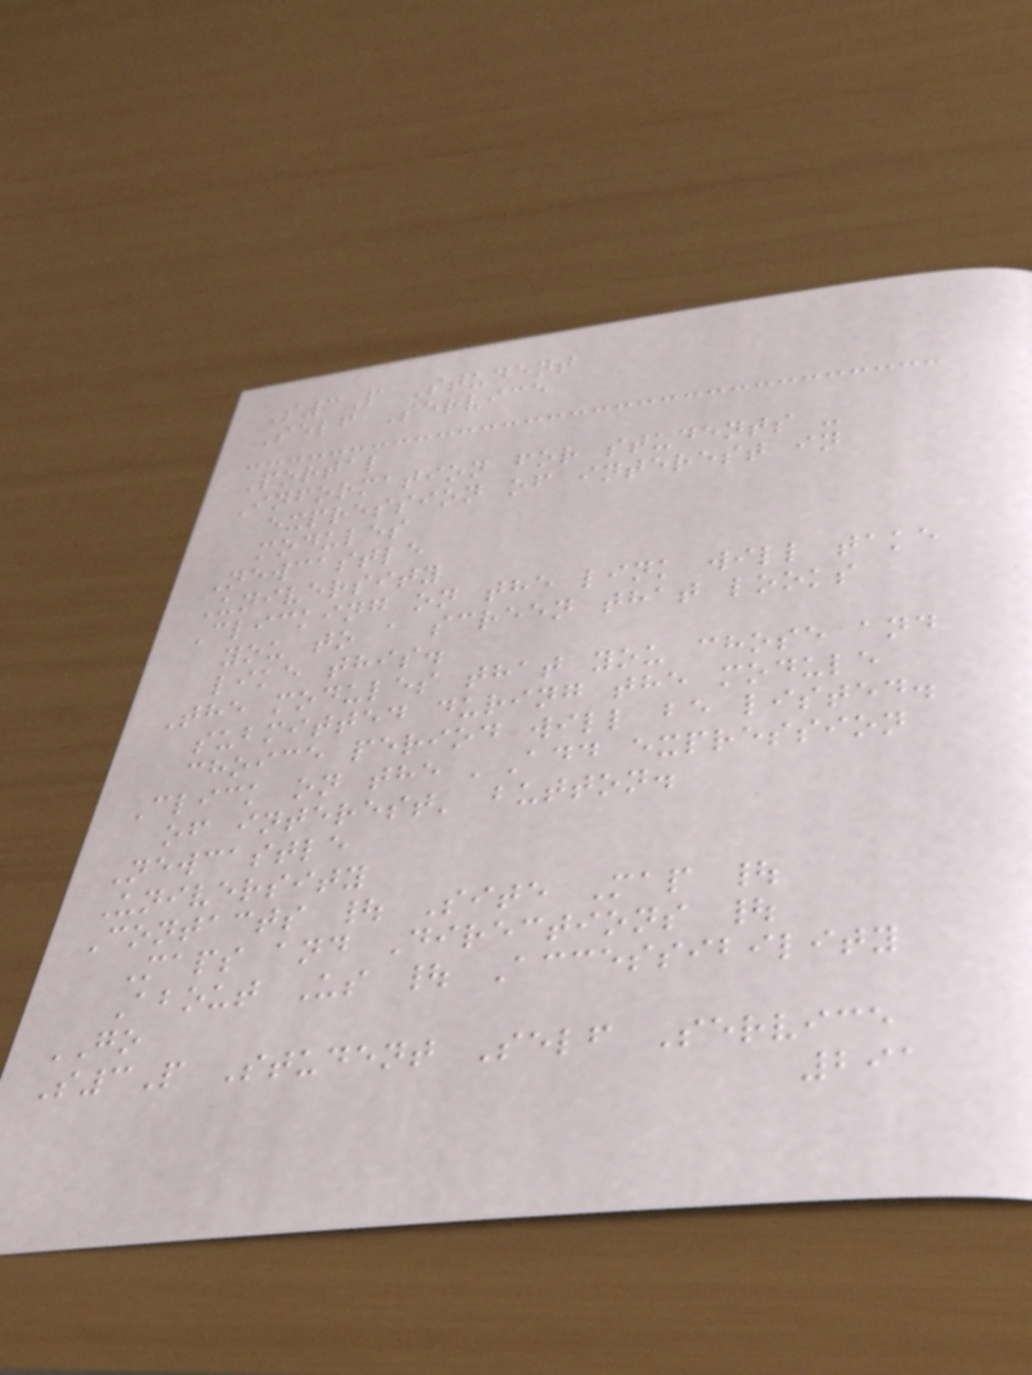S3P Student
Self Service
Portal
Information for students -
expression of interest in
modules
Newcastle
University
Clicking on the link will take
you to a screen that looks
like this.
The modules that you chose and
submitted during the module
choice period will be listed.
Click on the 'Add expression
of interest' button.
Newcastle
University
Contacts | Site Map |
Maps and Directions |
About Us | Accessibility
GO
S3P Student Self Service
291
